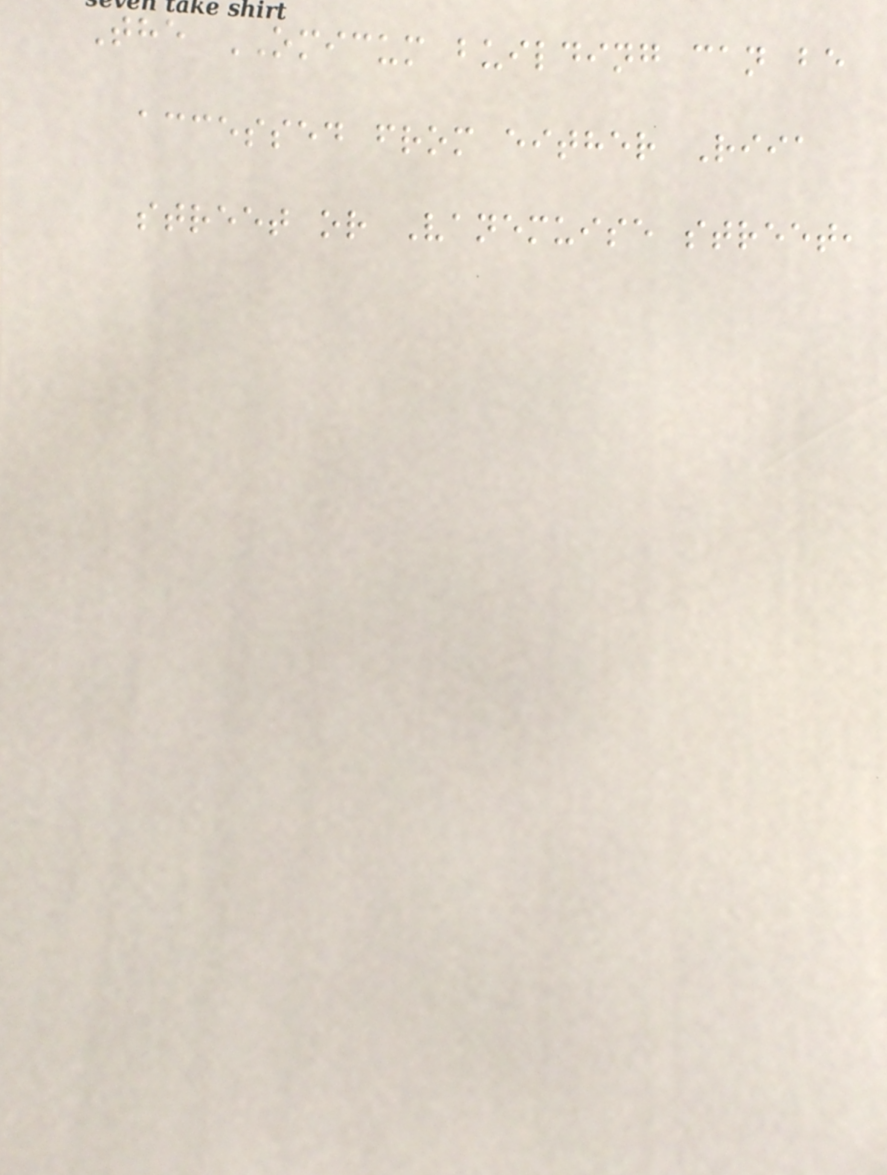The OMICUM building can be
accessed from either Riia
street or Vanemuise street,
